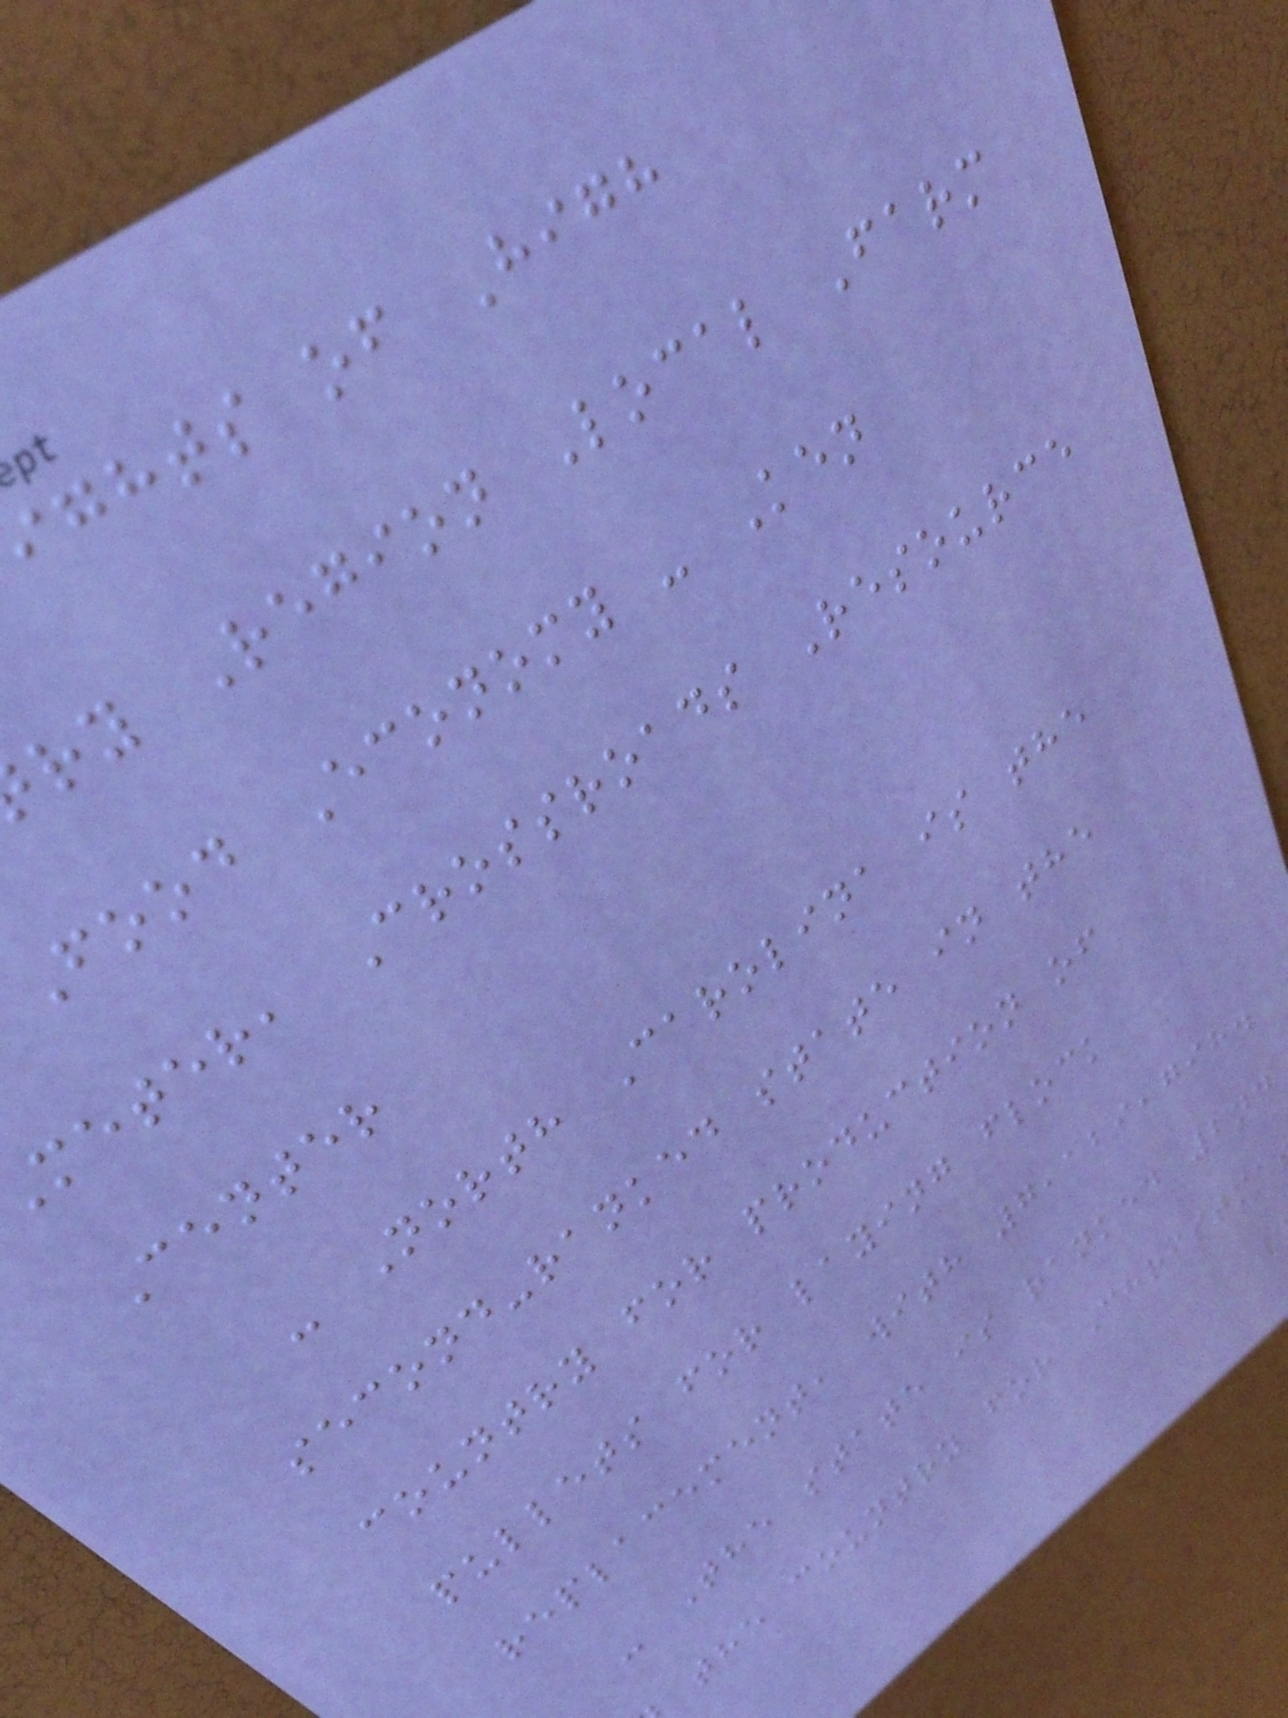ghts of High
ry Region Local Farm
Food Economy - Ken
meter, Crossroads Resource
Center
- North Carolina is the
second-ranked state in the
country for production of
pullets for laying flock
replacement, with 7,129,798.
- The state is ranked 2nd
the country for Christma
